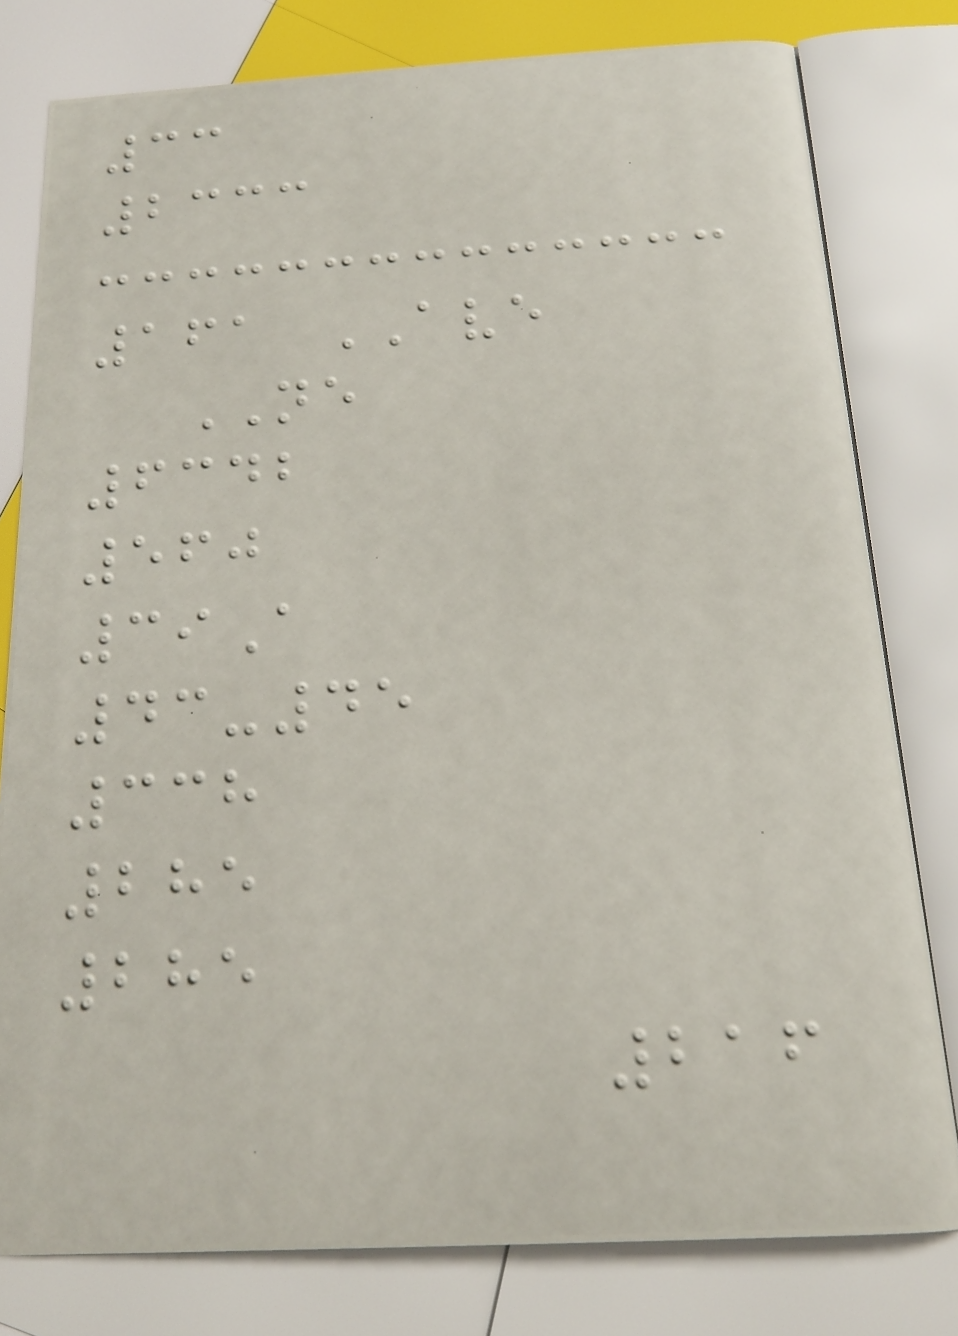33
2333
161 AVE
NE
6342
560
39A
43-45
338
285
285
216
